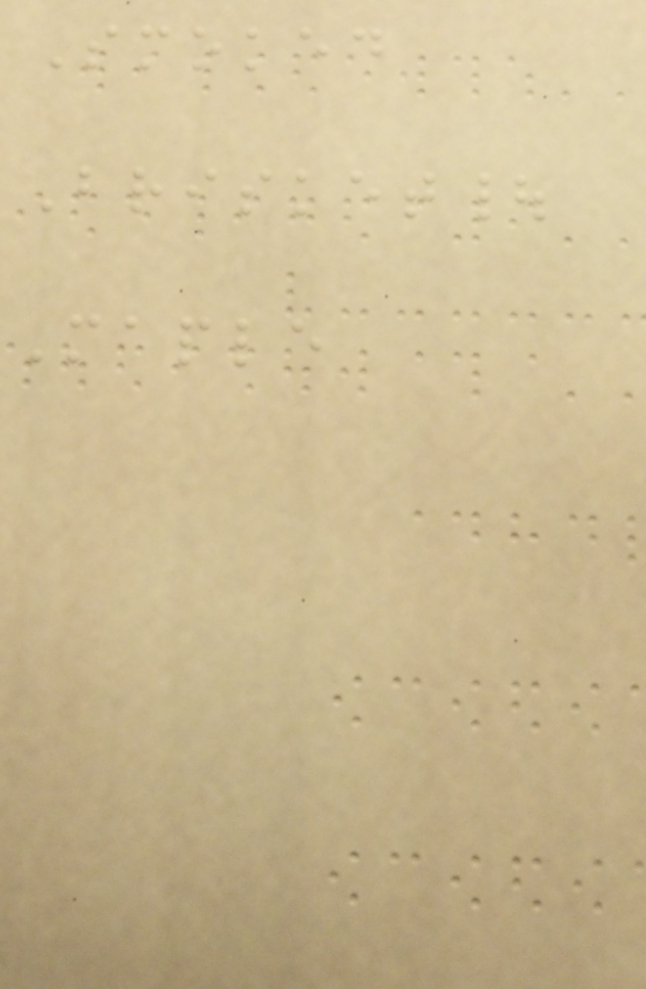Smoked
Brisket|
Maple
